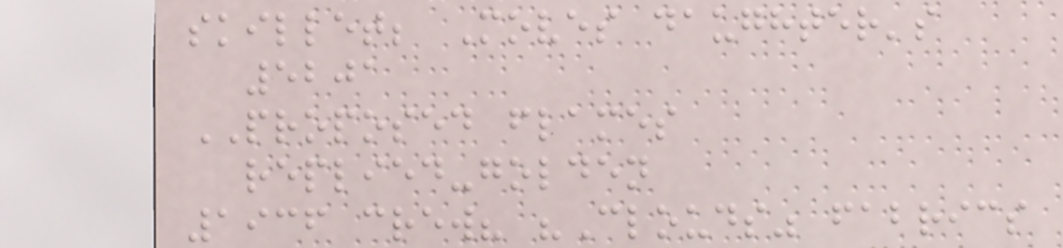skillet; Moves daughter's
5201
PROPOSED flames
replied-golden
1936 crew? "Clouds" fabrics
